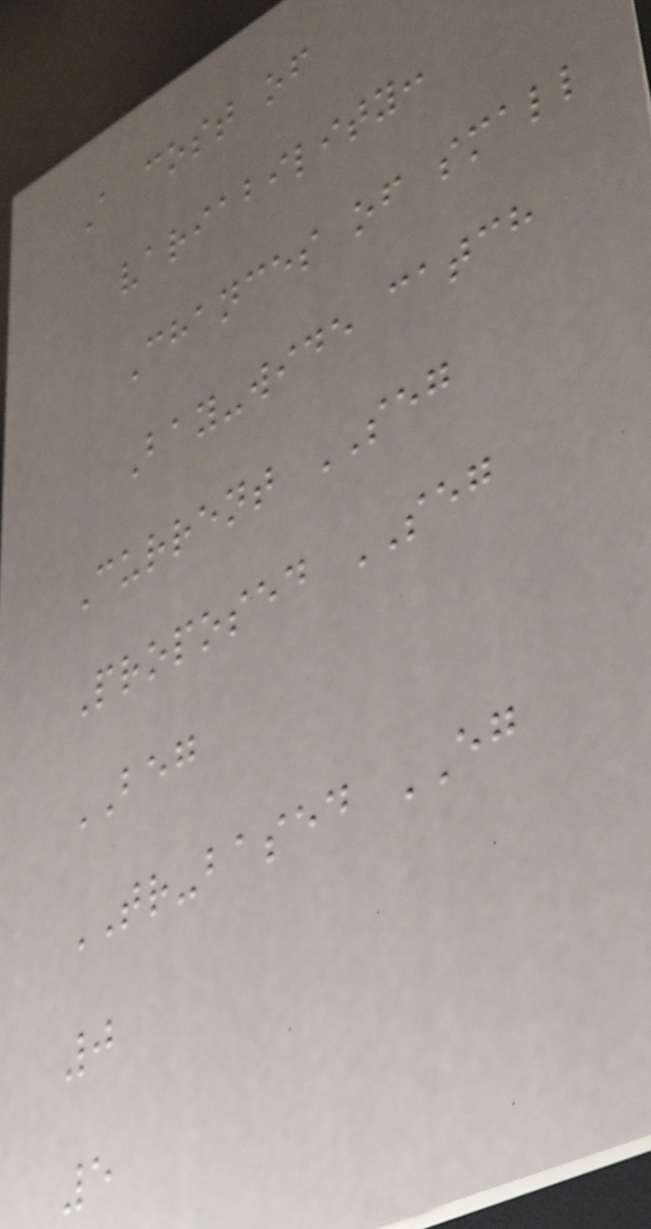A cost of
variability:
Chances of small
Bay-wide catch
Current SEG
Proposed SEG
BEG
TR-based EG
0
5
